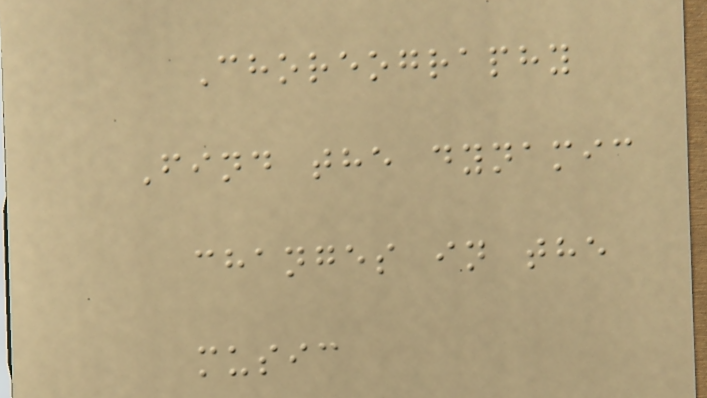Choreography
Find the dynamic
changes in the
music
